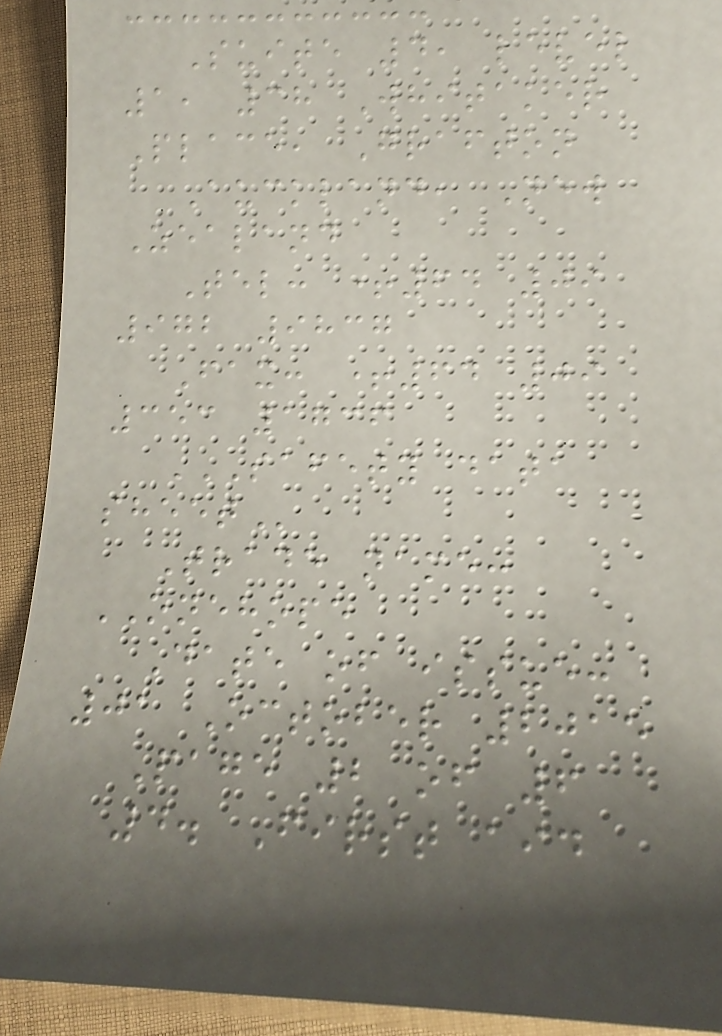Suite 4, level
1, 38 Whitaker
Place, Grafton
Auckland, New
Zealand
Tel: +64 09
972 9837
Fax: +64 09
353 1736
SAFETY DATA
SHEET
Trade name:
ONEHOPE
Date of issue:
01 October 2015
Page 2 of 6
4. First aid
